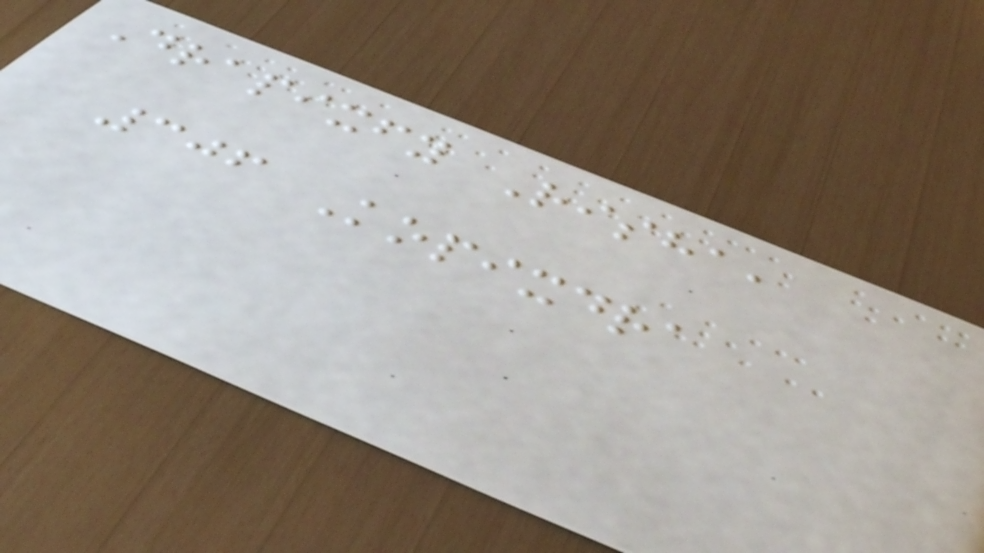Drapixfy Risha,
306 Kopixdra
